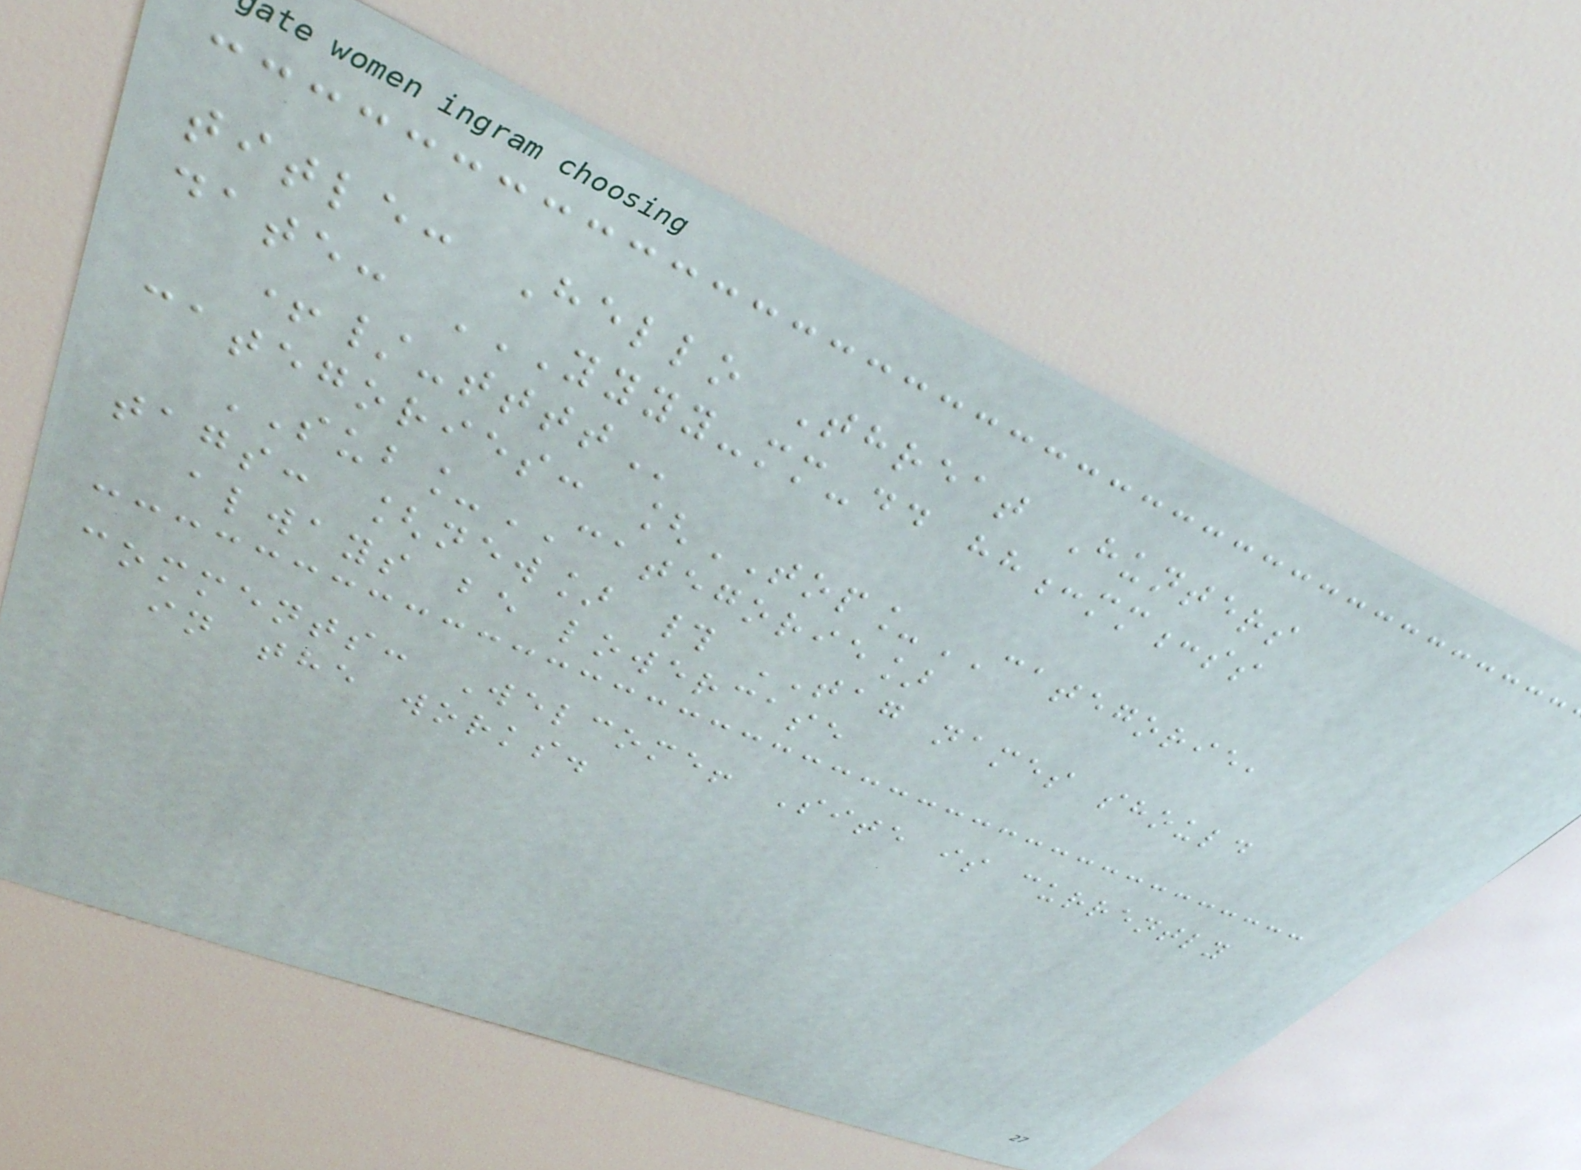title: Hello Threat Hunters
date: YYYY-MM-DD HH:MM:SS
+/-TTTT
categories: [TOP_CATEGORIE,
SUB_CATEGORIE]
tags: [new] # TAG names should
always be lowercase
comments: Welcome! Site is currently
in the works.
